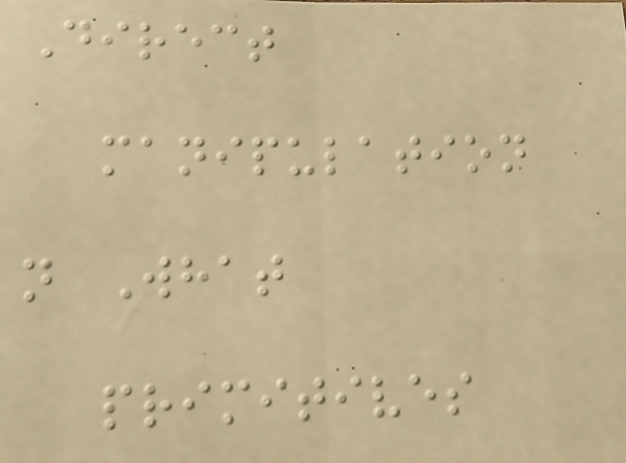Direct
manipulation
n What
primitives
